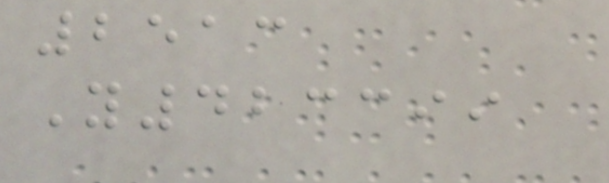2513
Y423399
